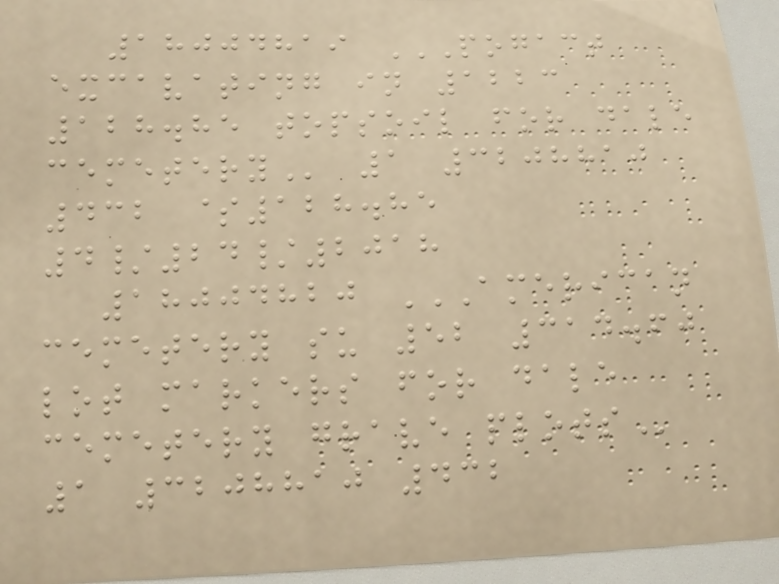18004819 POGACT
EXCAVATING IN 1223
128.85 TOPSOIL FOR DALE
CEMETERY 1 3208810
432 $128.85
4/24/2018
18004820 AMERICAN
CEMETERY SU 52 314.60
LOT MARKERS FOR DALE
CEMETERY GRAVE PLOTS
1 3208810 432
